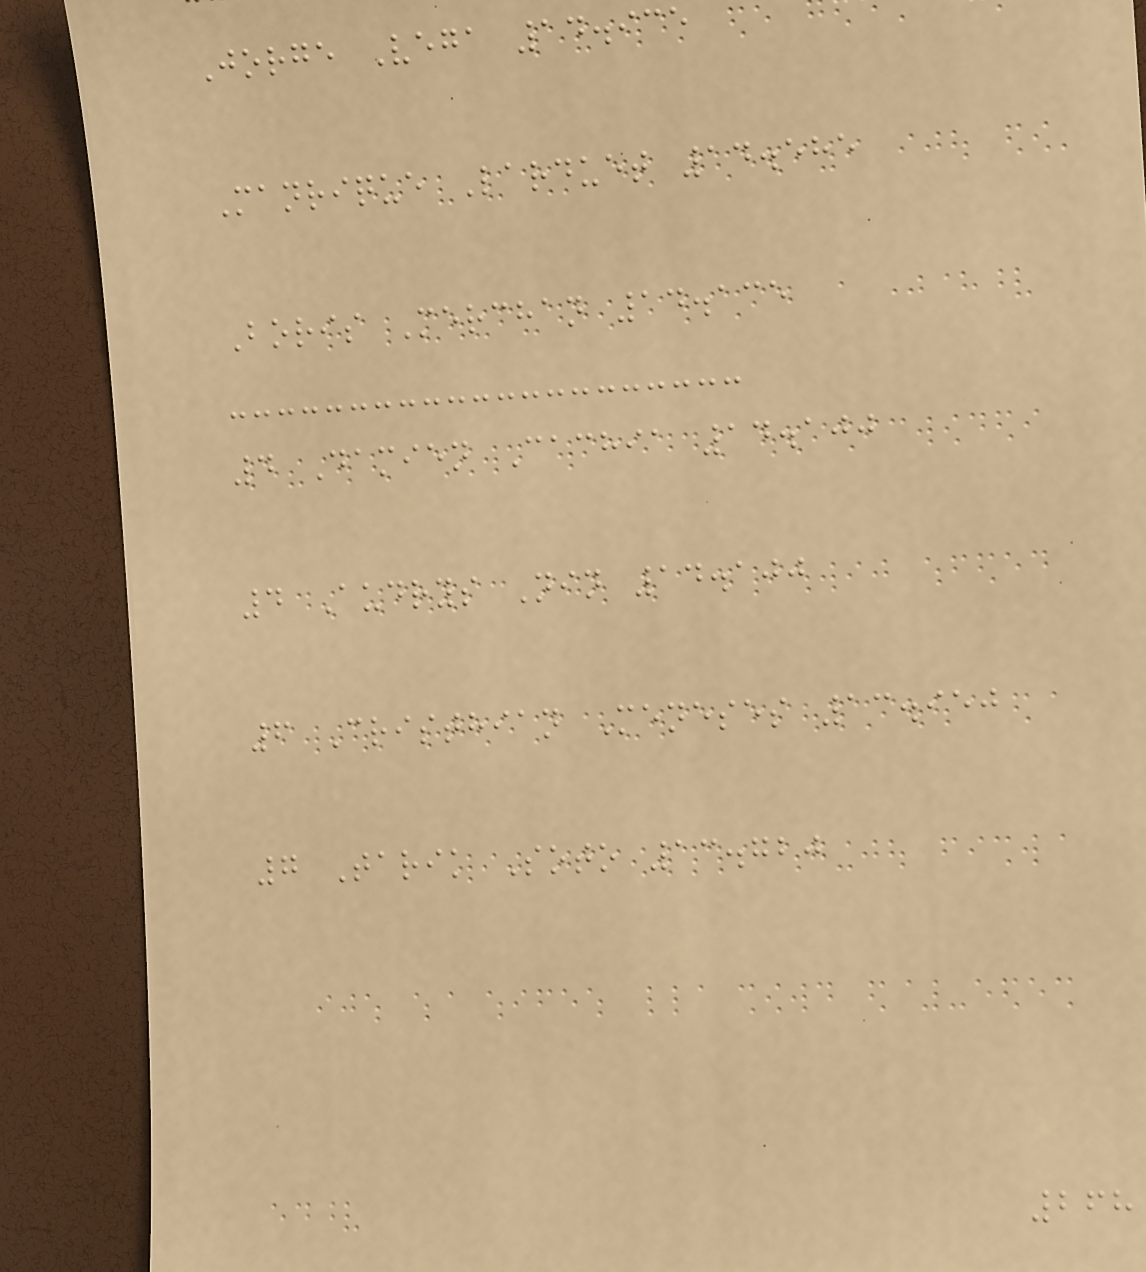Jorge Vega 14.935
Manrique Larduet 14.585
Boris Merchan 14.135
4 Damien Cachia 14.100
4 Audrys Nin 14.100
6 Cristhian Meneses 13.950
7 Tarik Soto 13.720
268
